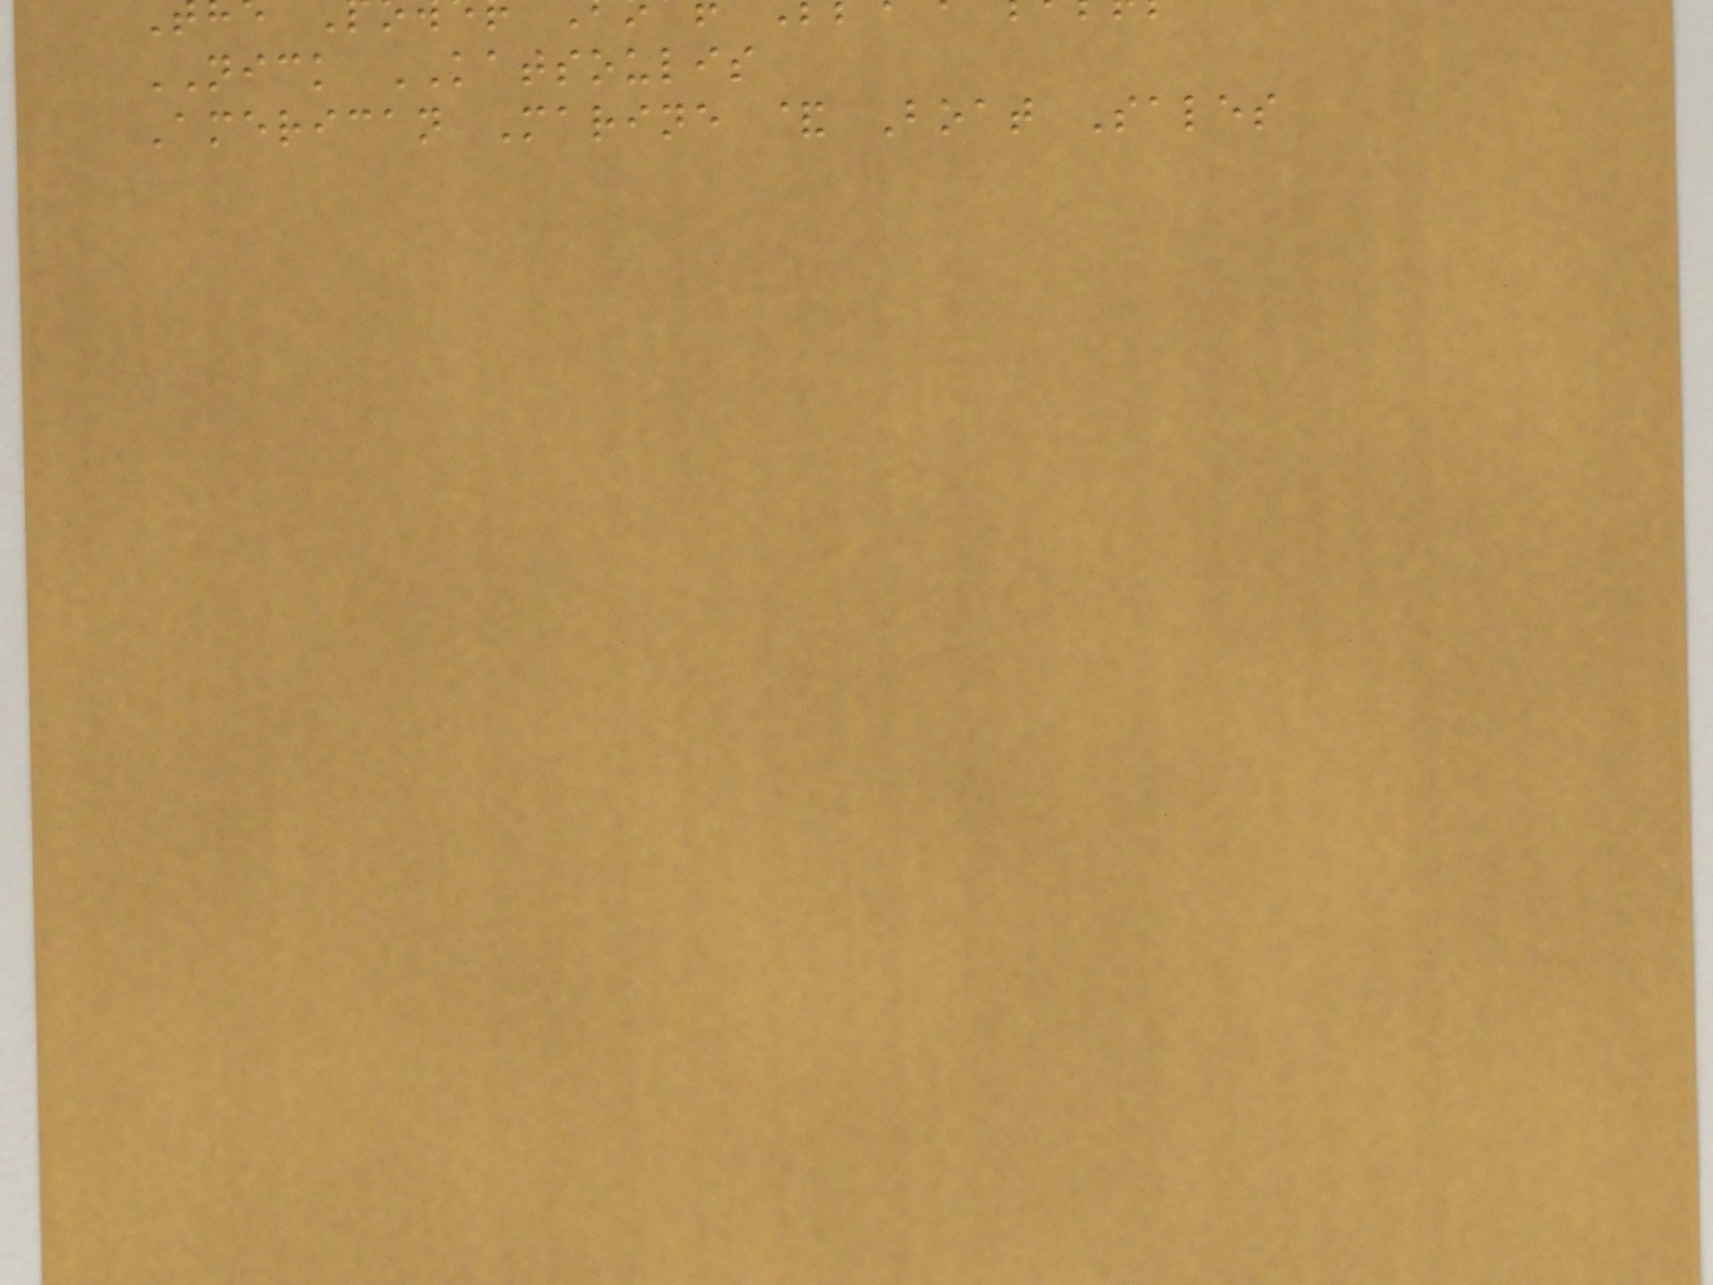NICK KATSOULIS
American Marine & Boat Sales
